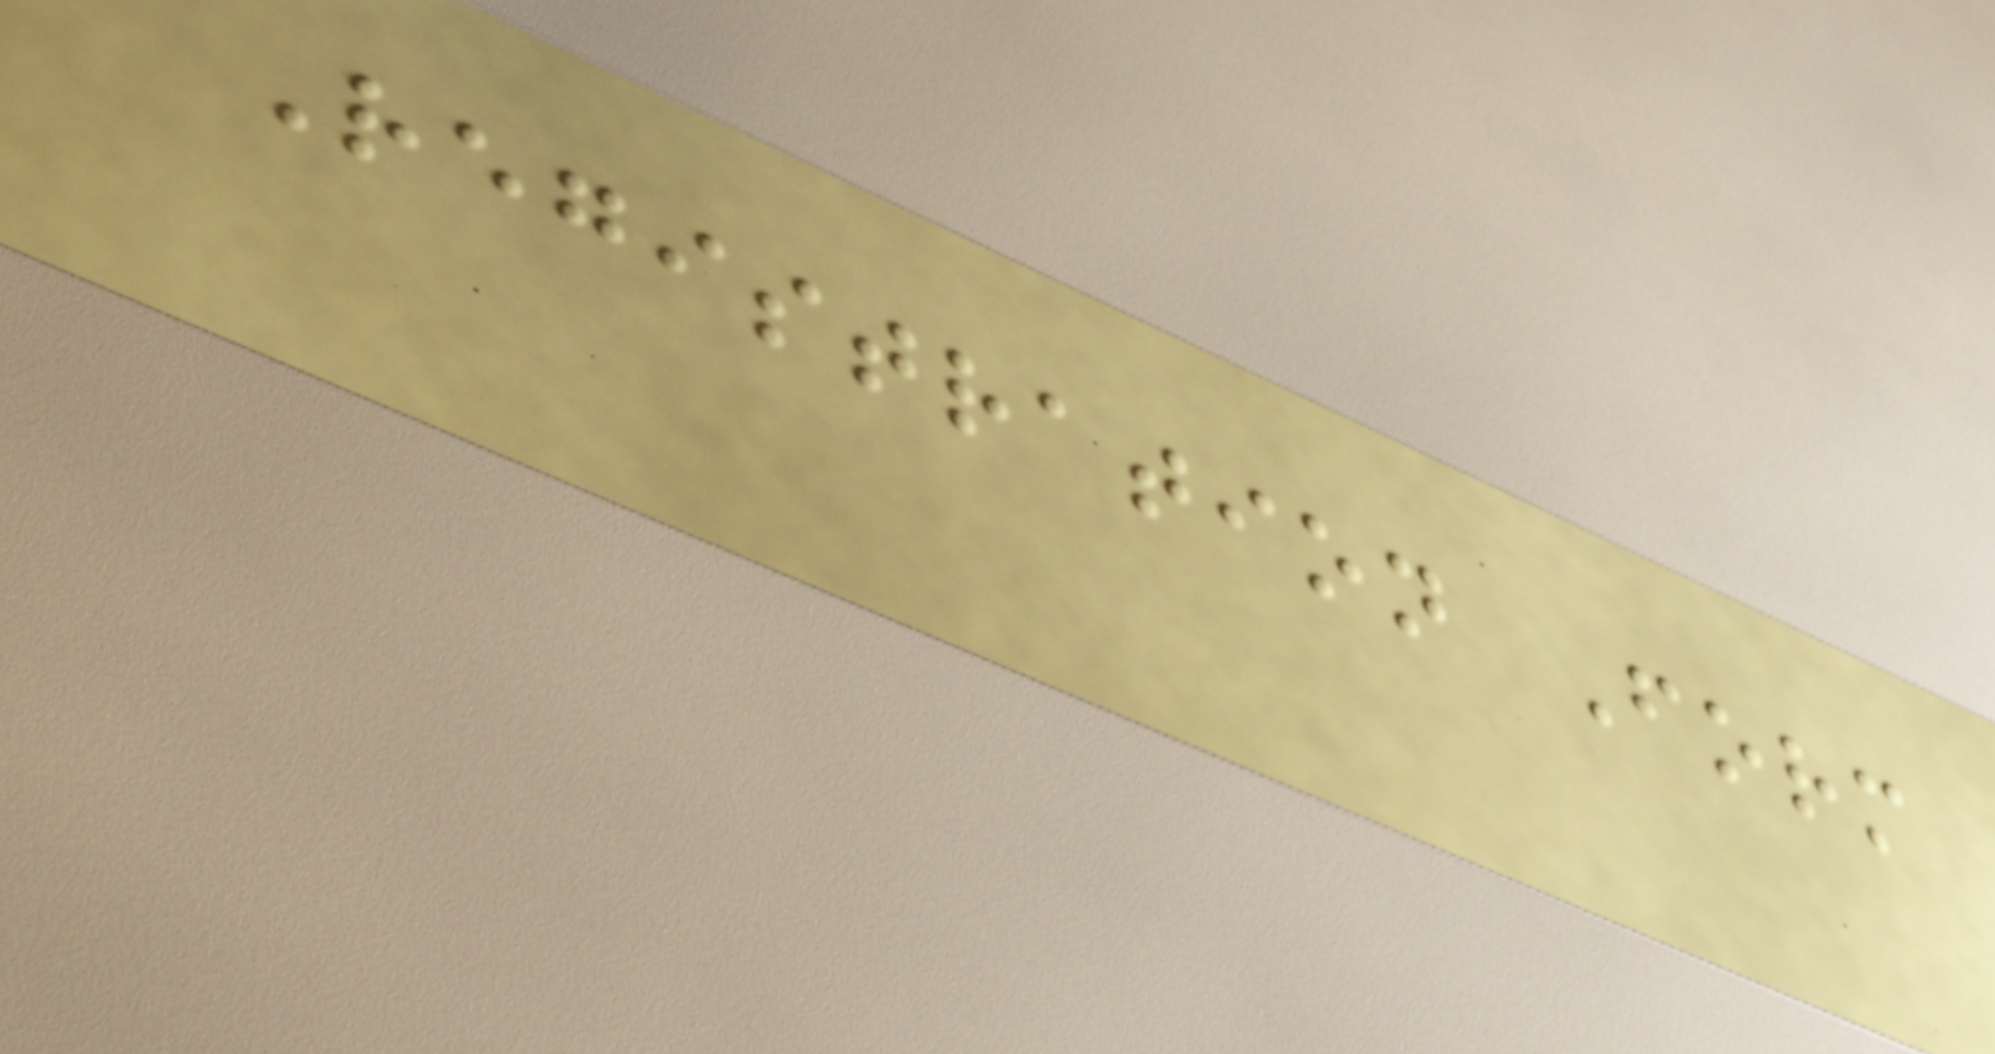Registration Form
